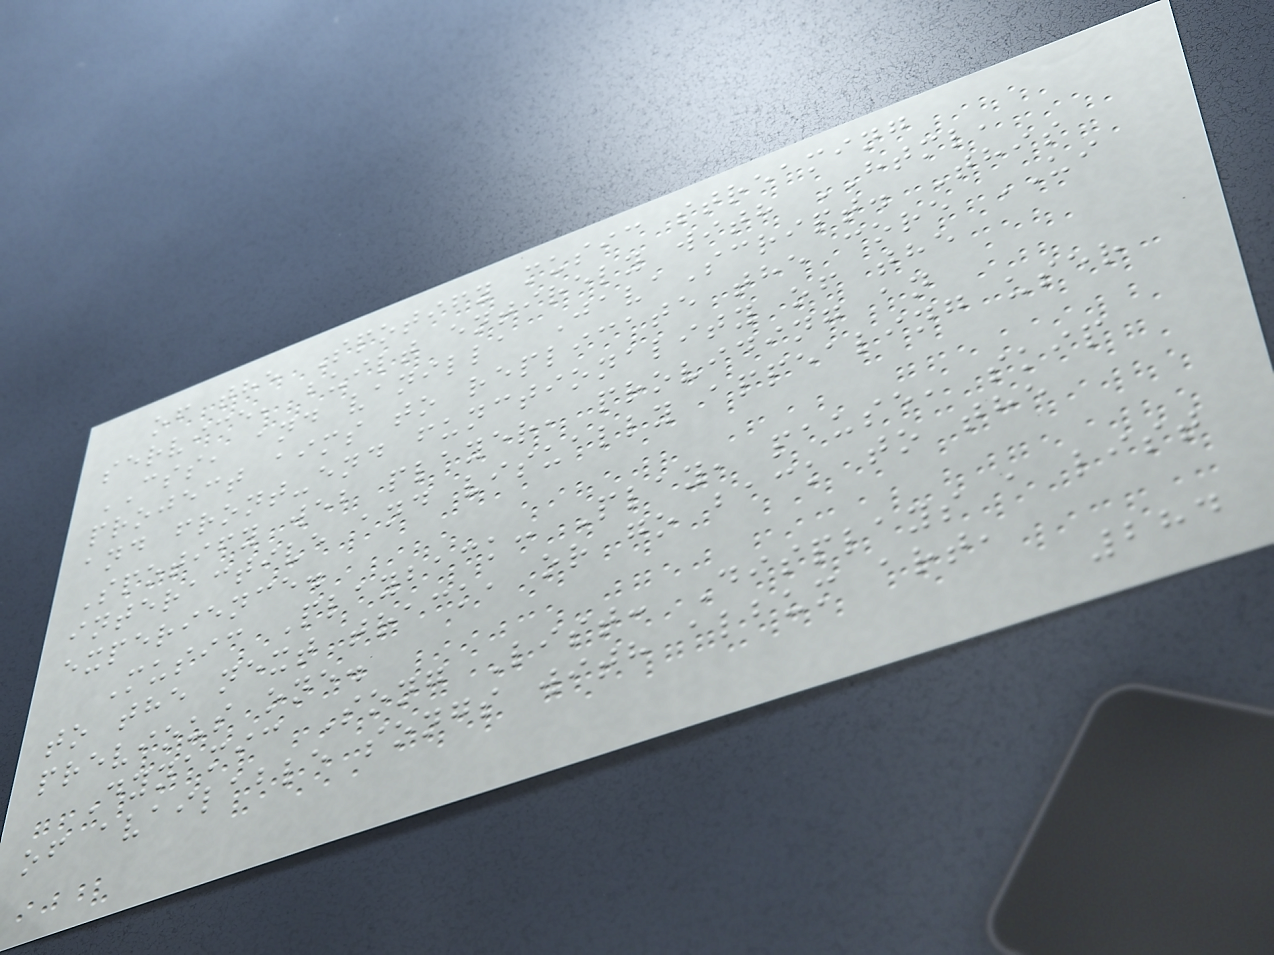of the Spotify music streaming
service, built entirely with HTML,
CSS, and vanilla JavaScript. This
project aims to replicate the core UI
and front-end functionality of the
Spotify web player, providing an
interactive and visually appealing user
experience.
Music Playback: Play, pause, skip
to the next track, or go back to the
previous one.
Dynamic Song List: Displays a list
of available songs with album art,
284
